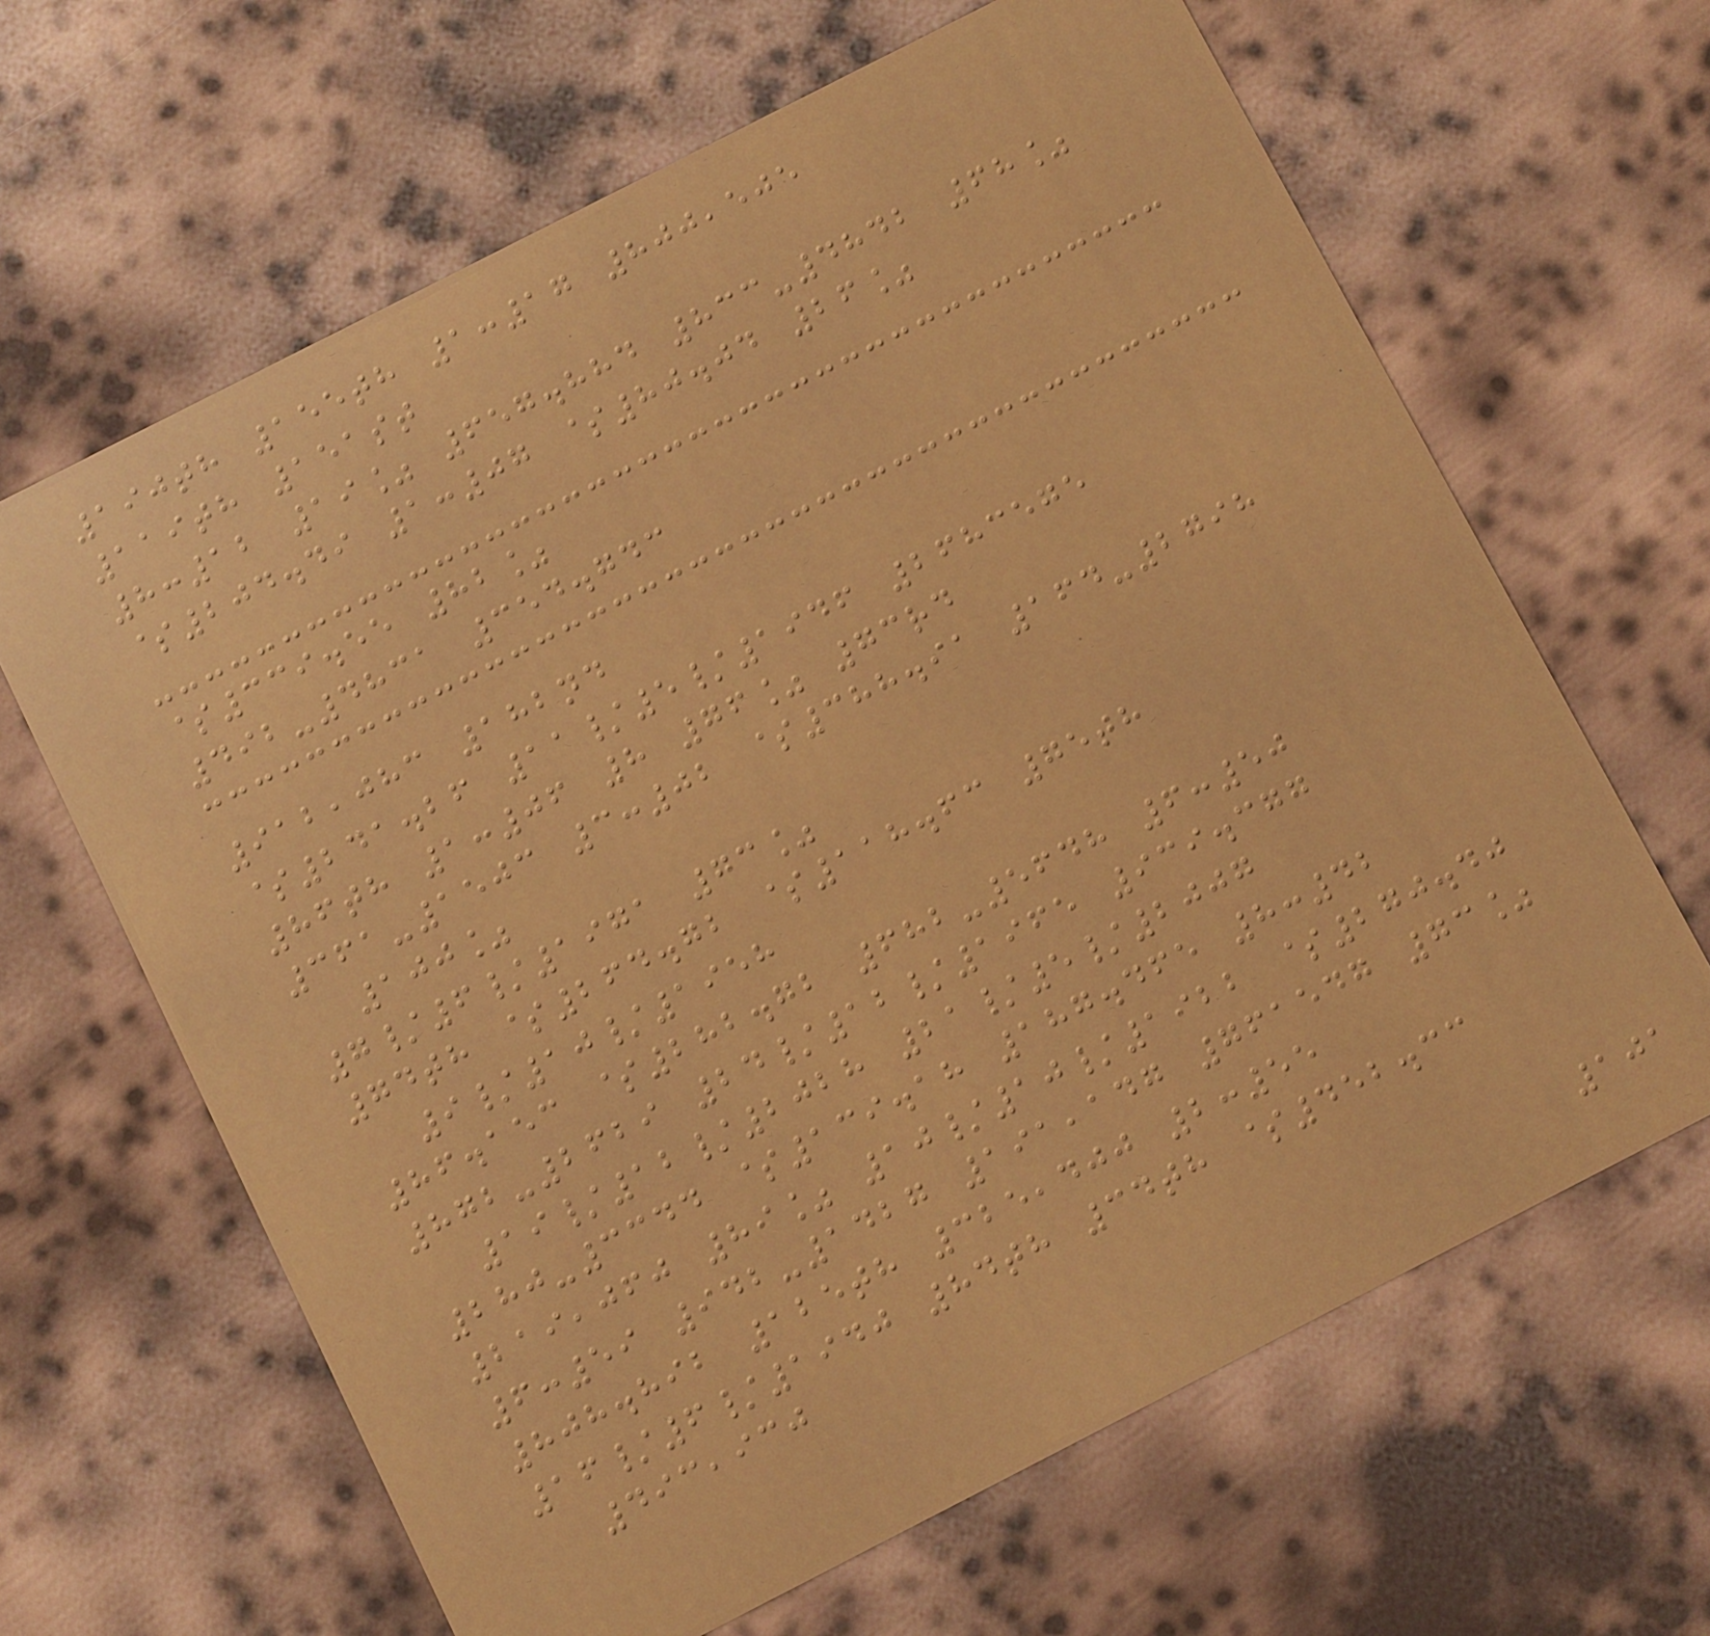190th 155th 1:17 800,505
119th 151st
8:12 19% 657.884 833-4842 68%
$204.49 1:07 $80.04 26%
$339.55 82%
492-4831 354.743
912,083 182nd
$241.26 11/5/1946 2683575
86th 1:06 8 76% 73rd
361-1503 3:02 $388.91 164-2798
100%
7/6/1971 73%
74th $264.72 $118.63 75th
9/10/1958
86.153 $282.72 682-5648 6:50
872-2629 24/12/1965 939.377
19/12/2028 21/5/2007
280-3344 $139.18 187.465 8:42
219,060 89% 10/10/1922 $270.40
6:59 942-1427 191,147 761547 73%
808.892 125th 325,400 2:55
16/6/1940 84th 34th $452.33
493,930
101
